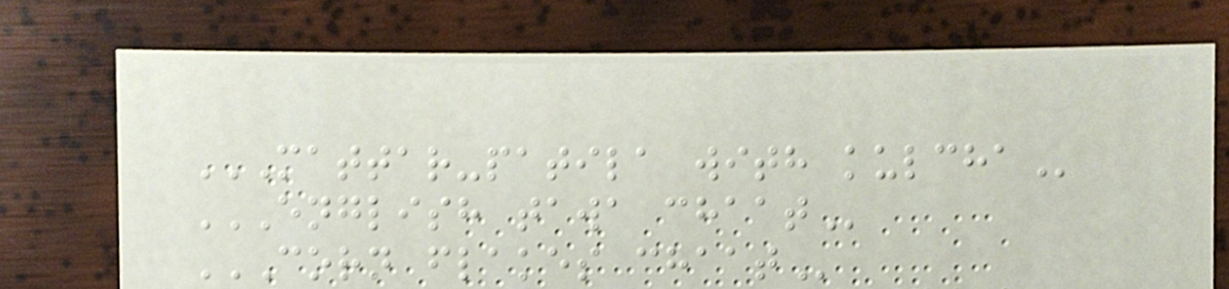MATTAR-PATILA WITH KULCHA
ENGLISH TAWA CHAAT
CORN FLAKES CHAAT
